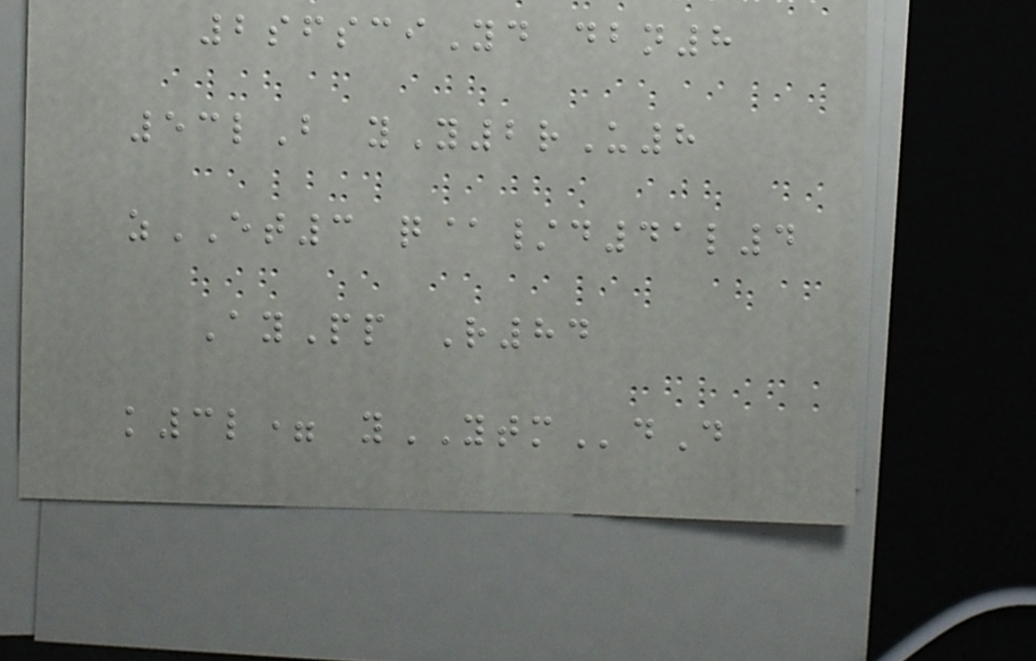2sfsciYd dbn8
53lB yY2rU8
zET3 q@/d41l4
AyPp R84
k3l= yYTMdD
